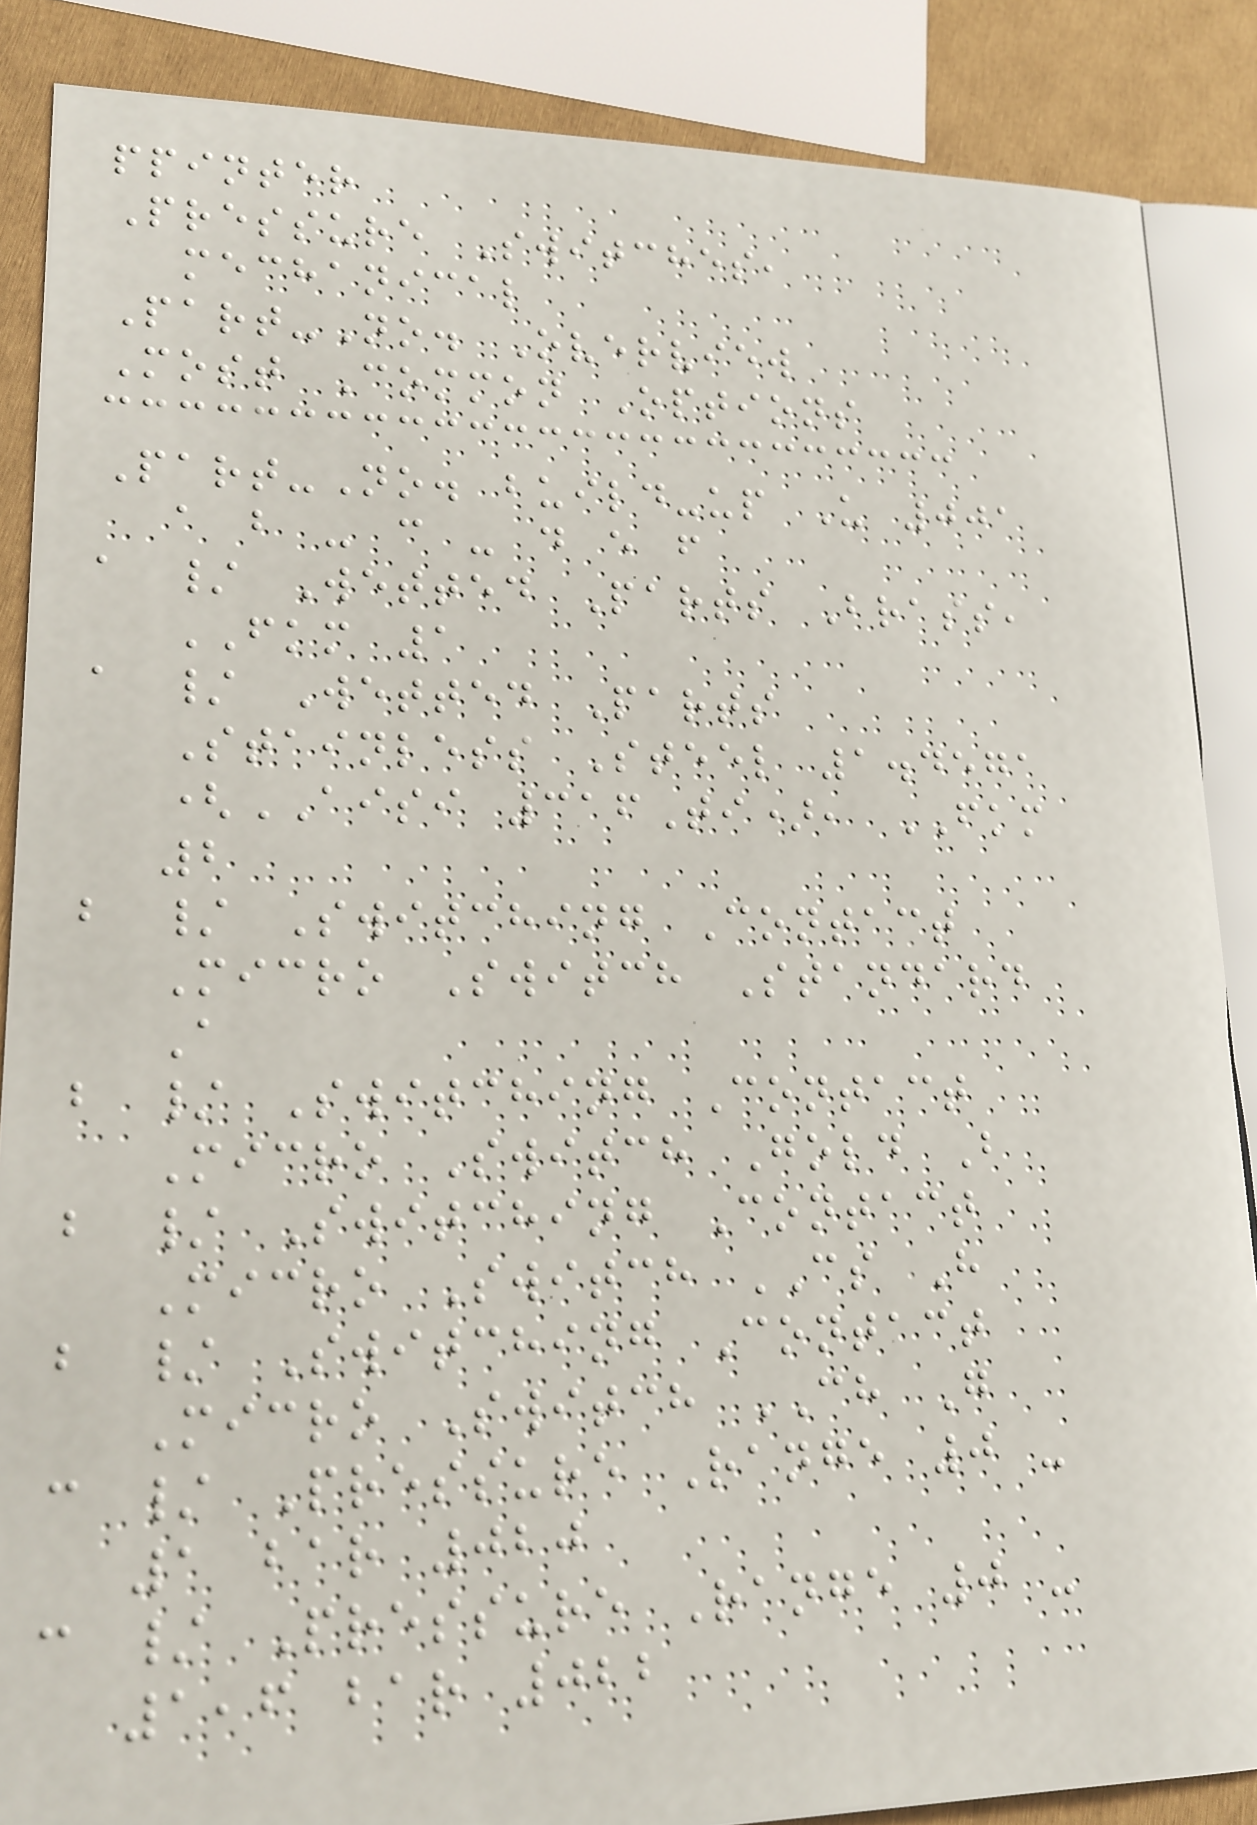ppinter
Pressure Switches,
mechanical
Part-No. Overview
Most Common Options
Part-No. build-up U 001
a b - c - d e f
a / Wetted Parts Brass,
FKM 1
a / Wetted Parts
Stainless Steel 1.4571
(AISI 316Ti), FKM
2
b / Switching Contact
Micro Switch Standard
A
b / Switching Contact
Micro Switch Gold B
b / Switching Contact
Micro Switch CS H
b / Switching Contact
Micro Switch CH G
c / Pressure Range 0 -
1 bar 020
c / Pressure Range 0 -
1,6 bar 022
